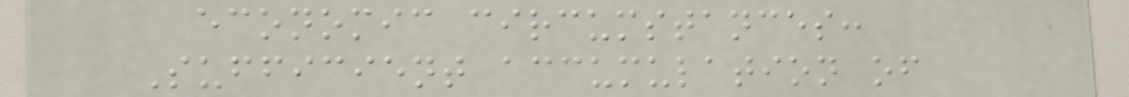economic circumstances:
Sufficient accumulation of
